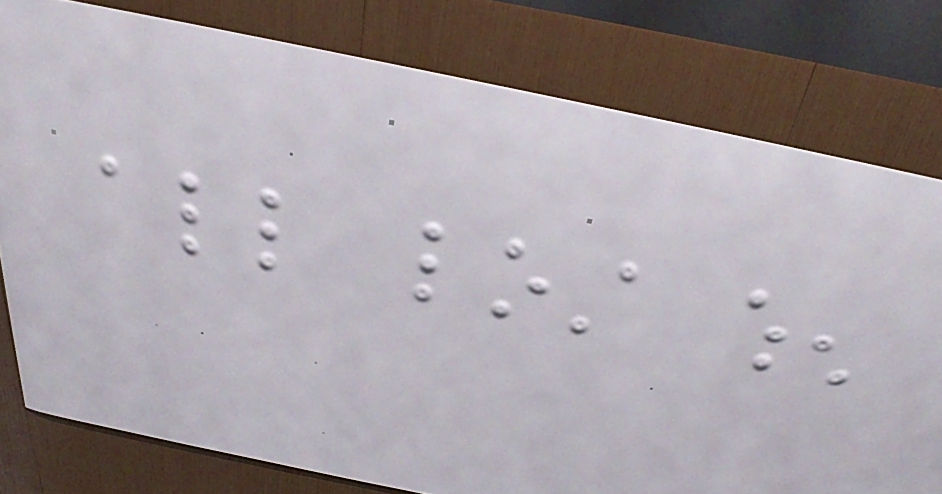all lost when
